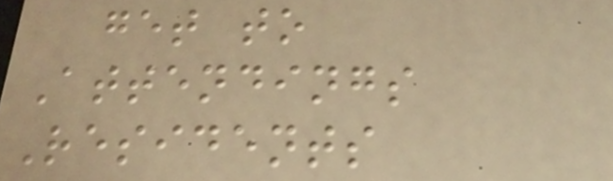get to
Attendings
Residents
